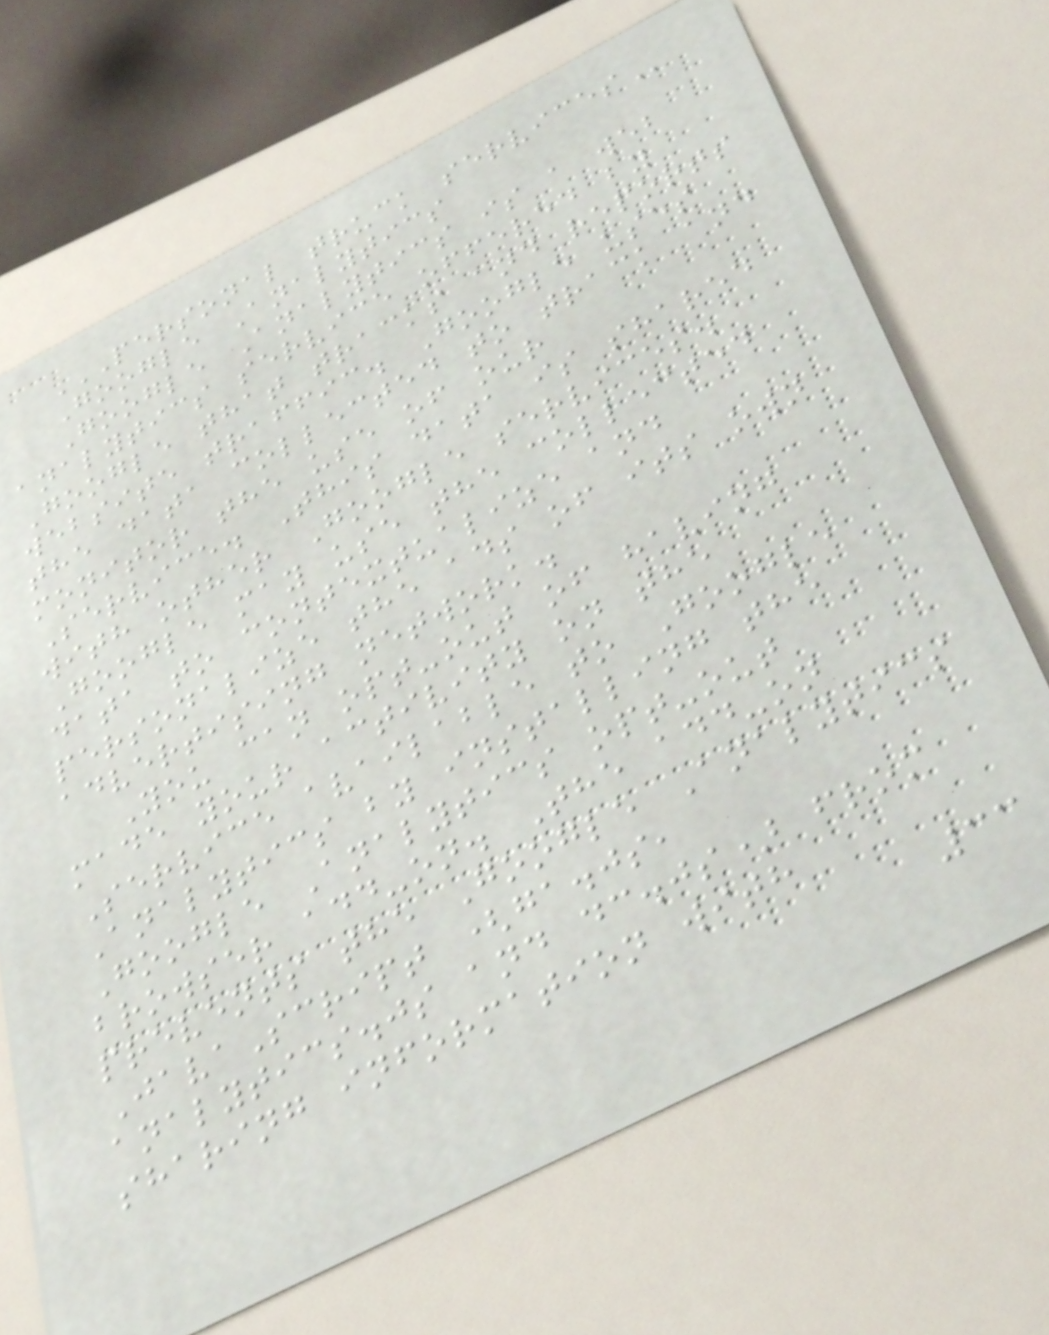PERSONAL TRUCK SERVICES
Google Analytics
Google Analytics is a web
analytics service offered by
Google that tracks and reports
website traffic. Google uses
the data collected to track and
monitor the use of our
Service. This data is shared
with other Google services.
Google may use the collected
data to contextualize and
personalize the ads of its own
advertising network.
You can opt-out of having
made your activity on the
Service available to Google
Analytics by installing the
Google Analytics opt-out
browser add-on. The add-on
prevents the Google Analytics
JavaScript (ga.js,
analytics.js and dc.js) from
sharing information with
33
